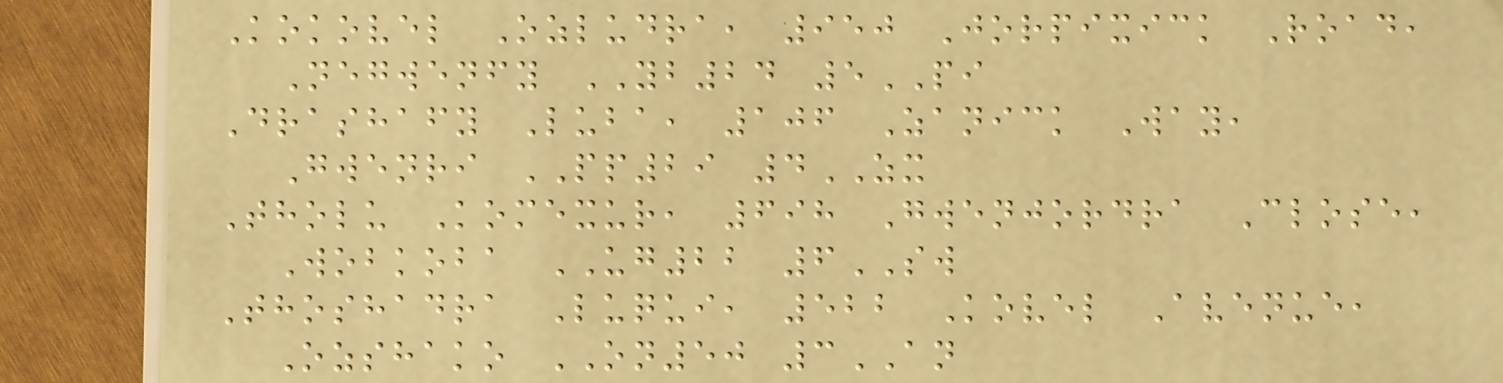Kokovel Ozludra, 950 Jorpixick Road,
Negwenfy YB24 5PI
Drashafy Luba, 106 Zanick Way,
Gwenri PP29 4ZX
Tholu Komexur, 698 Gwenjordra Close,
Wobkoba UG22 6SW
Thoshadra Luqui, 522 Kovel Avenue,
Ozshako ON50 3AN
